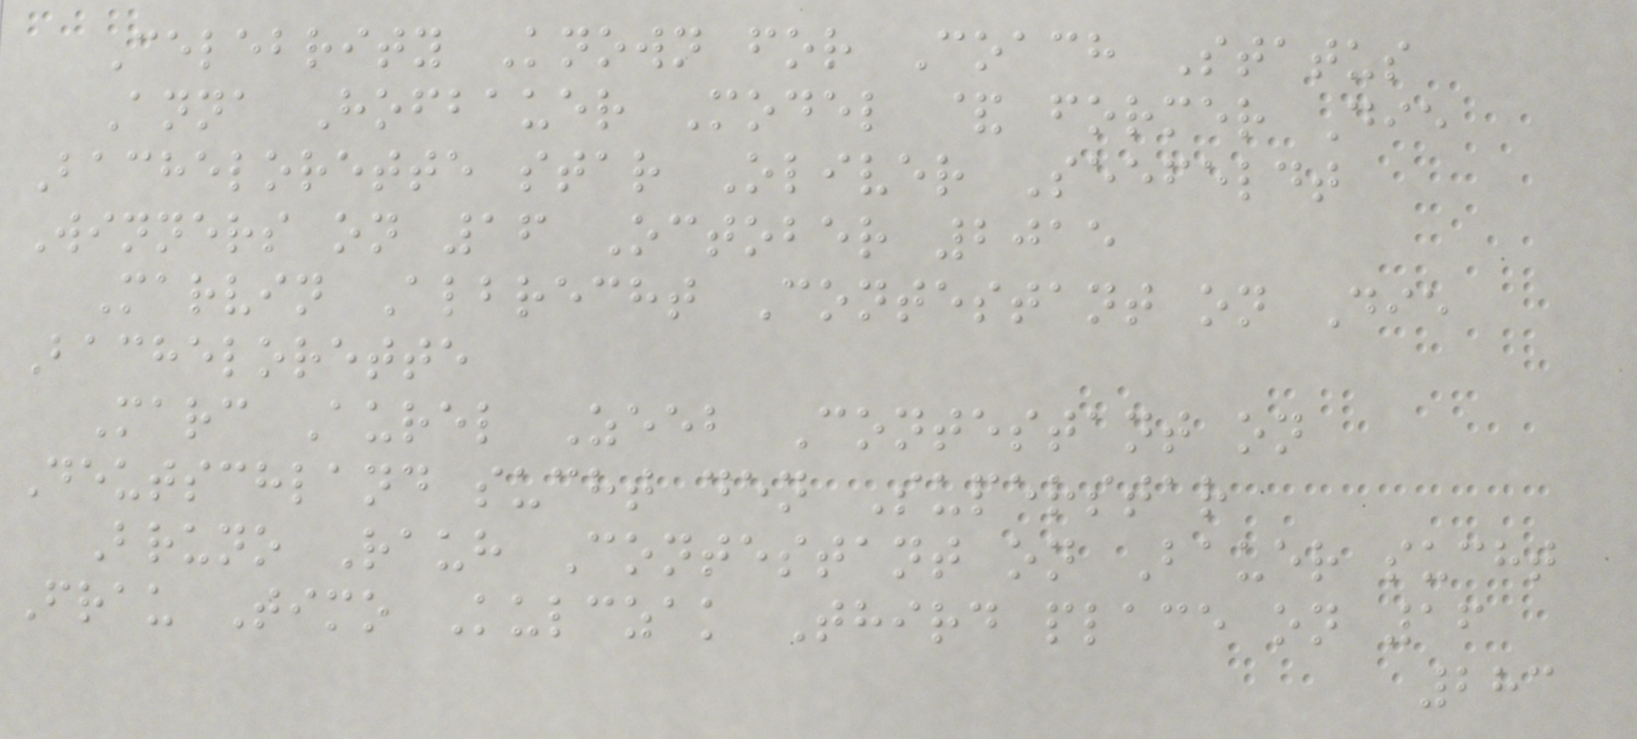Celebrity Known for Coach Status
Anna Hofbauer Model & former Die
Bachelorette star Oliver Seefeldt
Winners on 16 October 2015
Marvin Albrecht Contestant on Die
Bachelorette
Marc Aurel Zeeb Contestant on
Deutschland sucht den Superstar
Bruno Rauh Contestant on Bauer sucht
Frau Timo Kulczak Third place on 16
283
